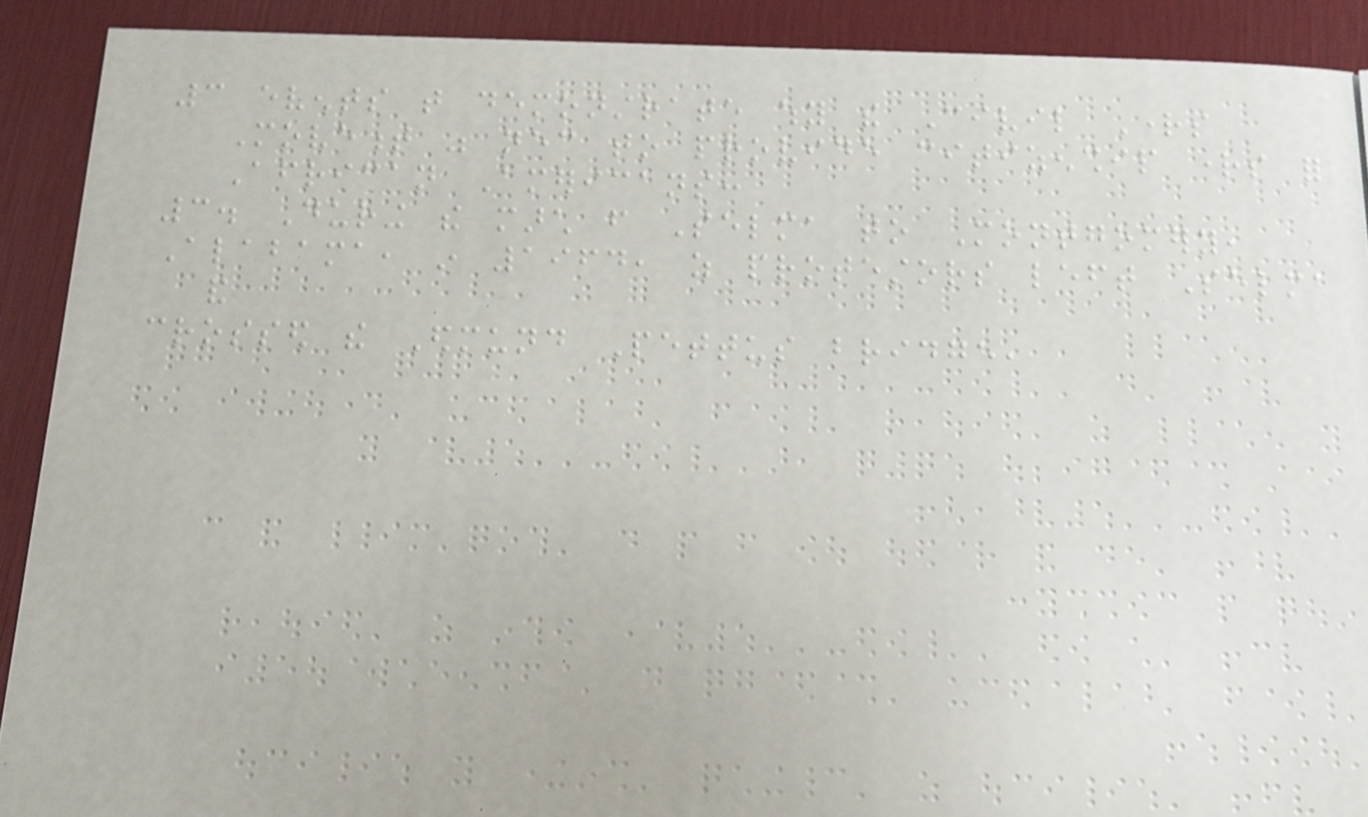3 events that demonstrate why the Civil Rights
Movement was necessary to provide citizenship rights for
African Americans:
3. During the march from Selma to Montgomery,
Alabama, in 1964, as protestors left Selma
and
crossed the Edmund Pettus bridge,
